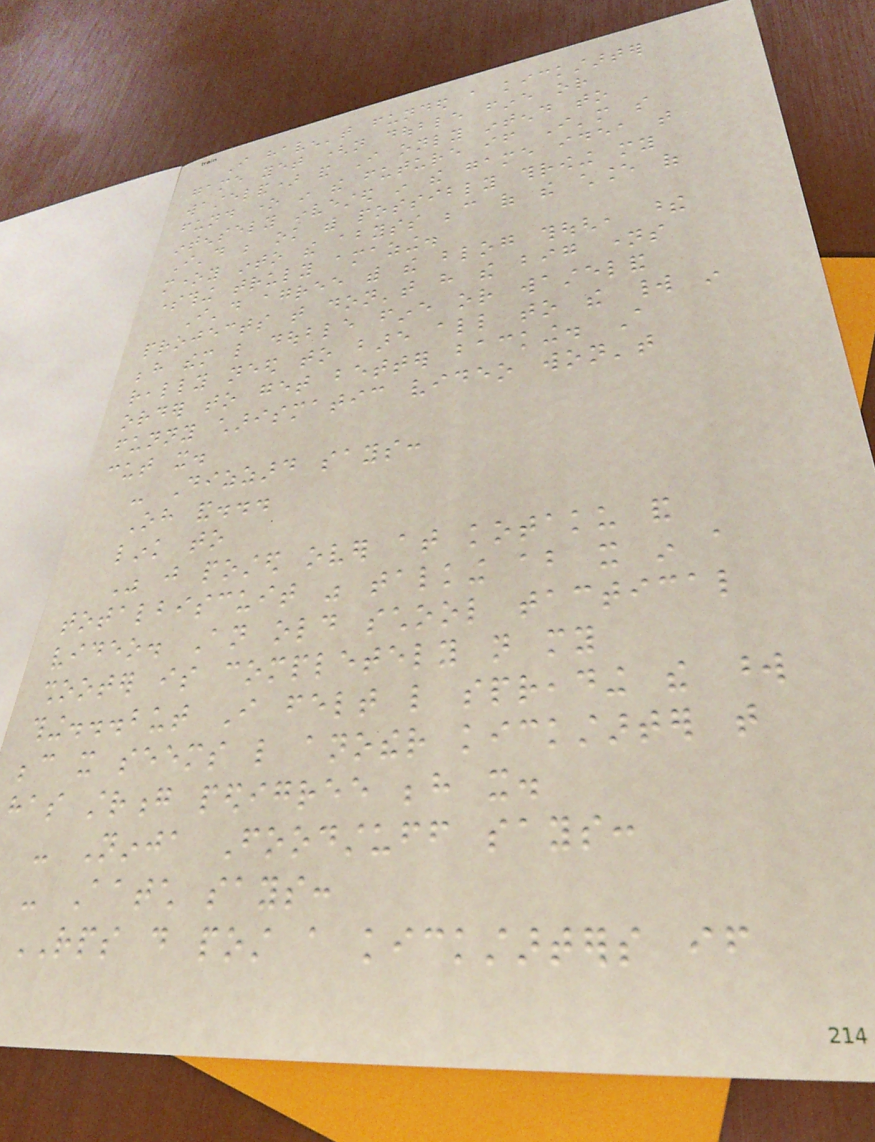I haven't funded a kickstarter
game yet (not double fine or
wasteland) and I only intend to
fund one in the future if I'm so
intensely invested in the game idea that
I'd be ok with possibly throwing my
money into the abyss because of the chance of
something truly amazing.
I'd agree with the blog though, these
projects that don't have the big names
behind them like double fine or wasteland
really need to bare all to the world in
order to get better backing. A
funny charismatic video won't
cut it.
- Dizzard says:
Oh and...
link to
Was just posted over at kotaku and
totalbiscuit was talking about it in a
video. An old school tactical
shooter is completely not my
thing...but I felt like spreading the word
because it seems like another kickstarter that
has strong pedigree behind it.
- Ninja Foodstuff says:
- Aatch says:
RPS do post a kickstarters if
